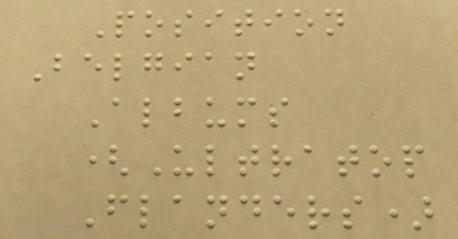Position
Belgian
Albums
(Ultratop
Flanders)
